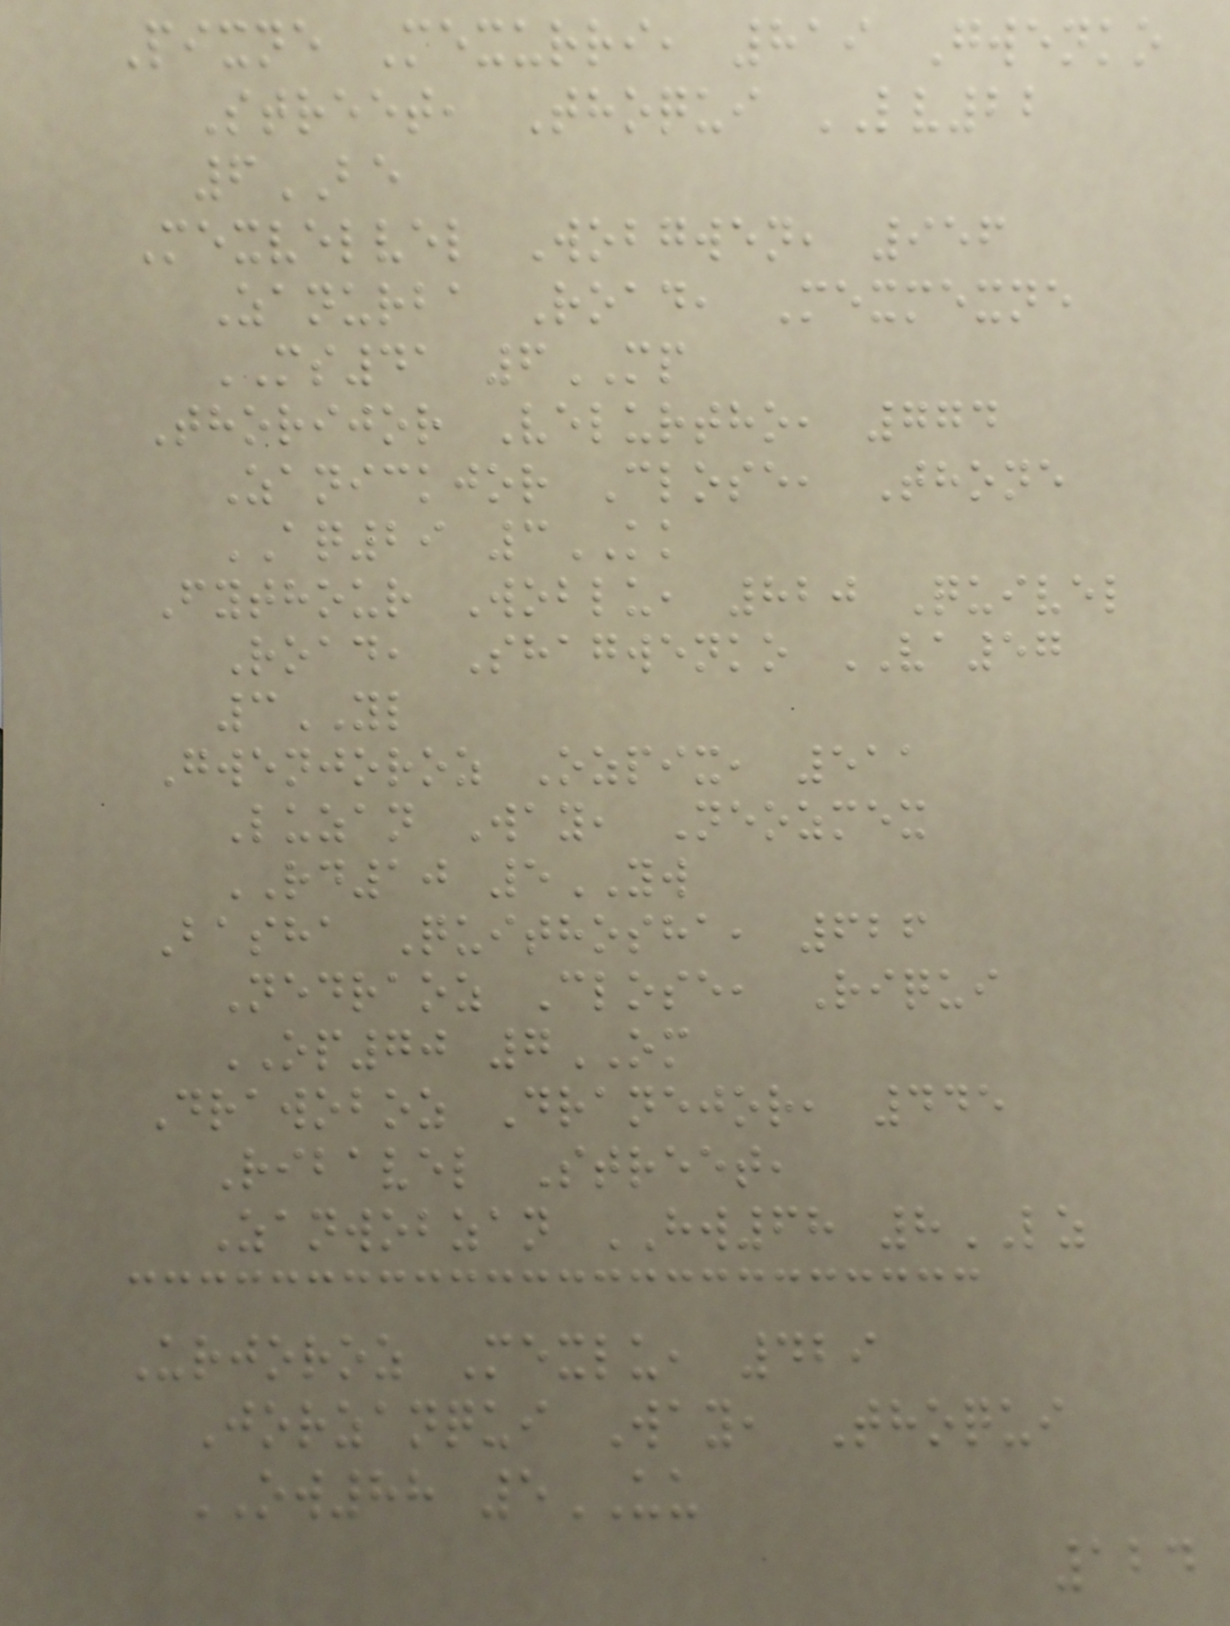Pixne Mexurri, 819 Gwenko
Street, Thoqui LV22
6BE
Mexvelvel Wobgwen, 956
Zanurba Road, Mexmexne
MS41 6MP
Thorijor Velurtho, 774
Zanickjor Close, Thone
AQ29 3KK
Fythour Woblu, 820 Quivel
Road, Shagwenko VA57
3YL
Gwenjoroz Ozpix, 511
Luzan Way, Neozmex
RD10 5YW
Basha Quithosha, 626
Nedraoz Close, Riqui
OP70 7OM
Drawoboz Dranejor, 445
Ribavel Street,
Zanwobzan HW68 8LZ
Urjoroz Mexlu, 429
Jorzanqui Way, Thoqui
OW88 5UU
124
